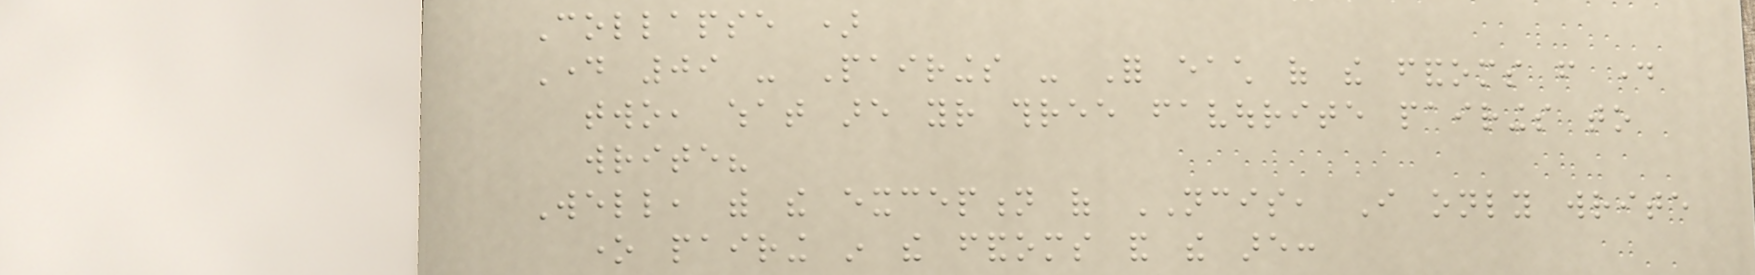Collapse )
Day 09 - Pairings - For each of the fandoms from day
two, what are your three favourite pairings to
write?
Well, with the exception of NCIS, I only write
one pairing in the fandoms and the are:
